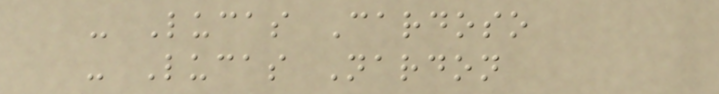- Lucas Cardoso
- Lucas Nardon
